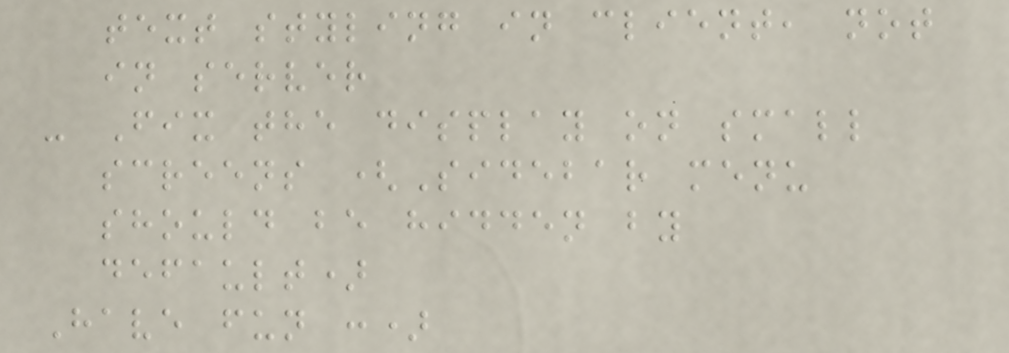text styling in client, not
in server
- Fix the display on small
screens (Sidebar menu
should be hidden by
default)
Have fun :)
